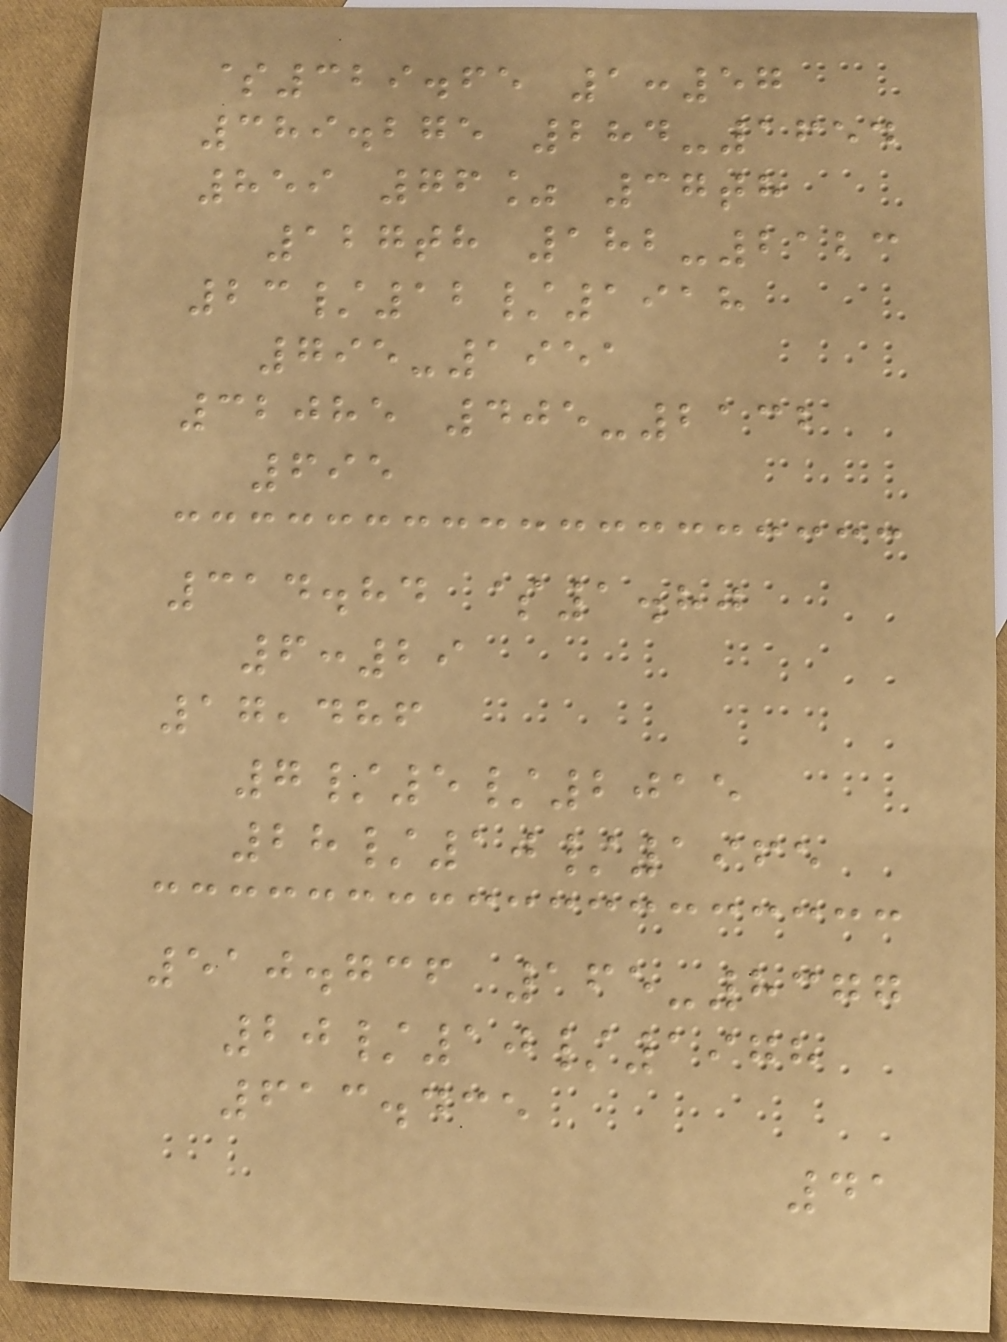$329.65 1:57
389.275 284-1654
859 76% 37th
127th 182-2123
23/12/1918
795-1951
32085 405-2132
695
314.84 $1.80
6:29
17,486
7/5/2015
28/10/1965
510.736 165-8377
20/10/1978
613.435
41
